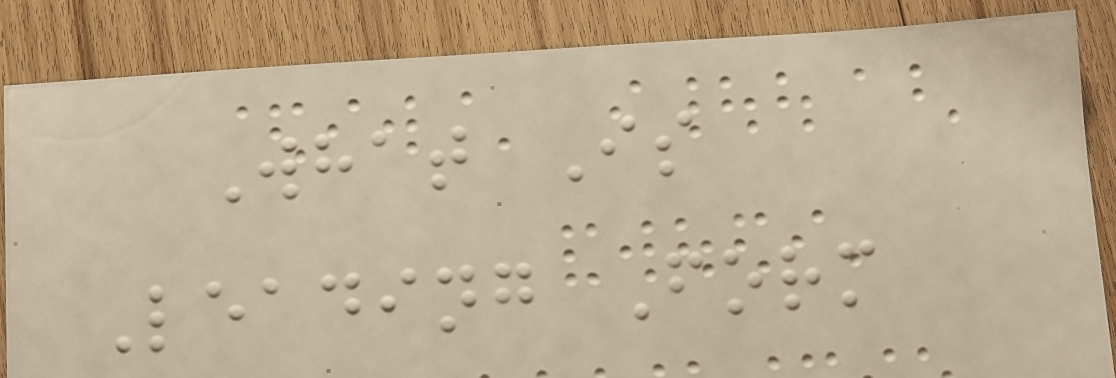What Is
Leading Form
